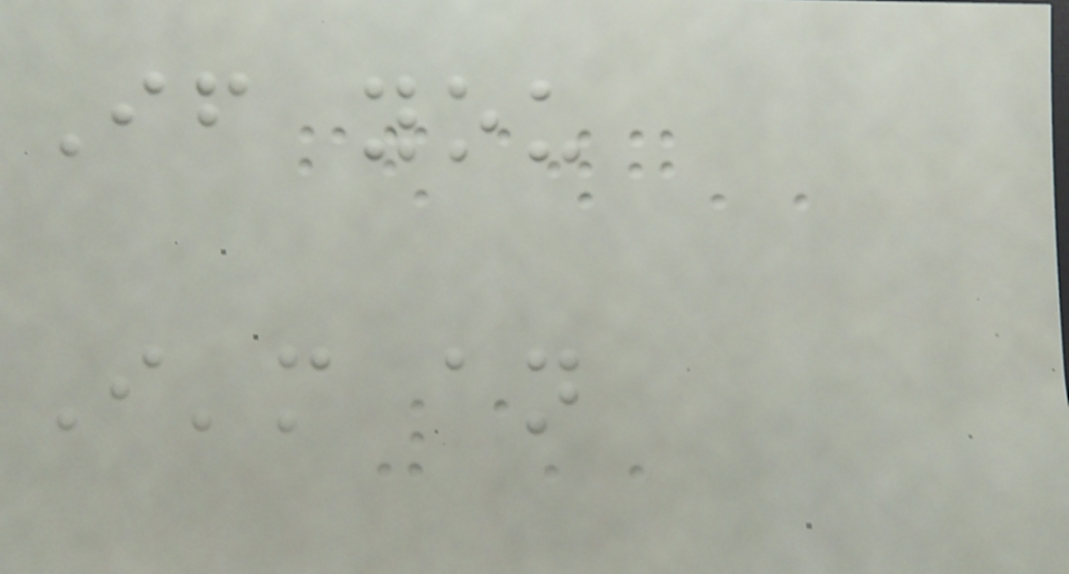If you
I'm an
